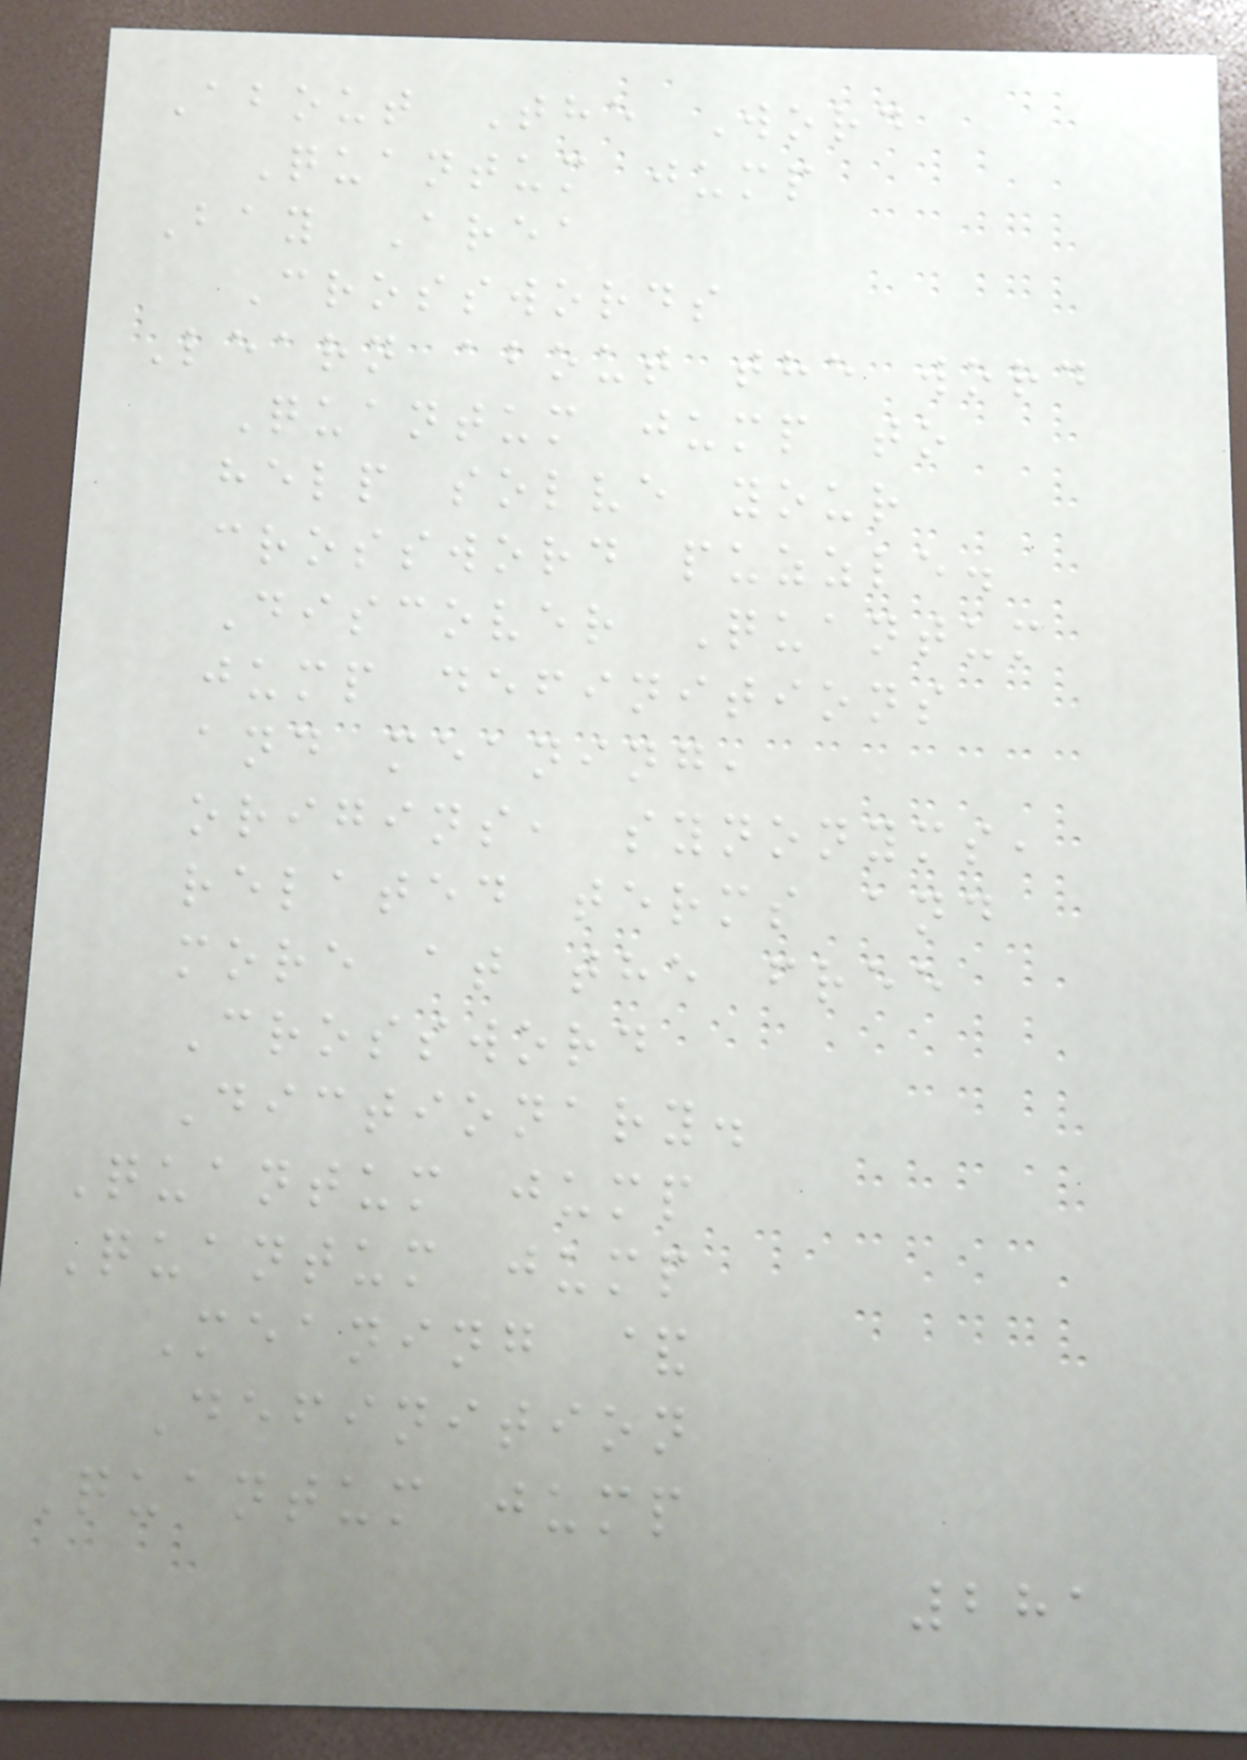About The Word
Quantum jump
Bay Area
Crosswords
Learn about the word
Quantum jump to
help solve your
crossword puzzle.
Discover Quantum
jump definitions
and meaning,
origins, synonyms,
related terms and
more at the free
Crossword
Dictionary.
Quantum jump
Quantum jump
Meaning &
Definition
Quantum jump
281
